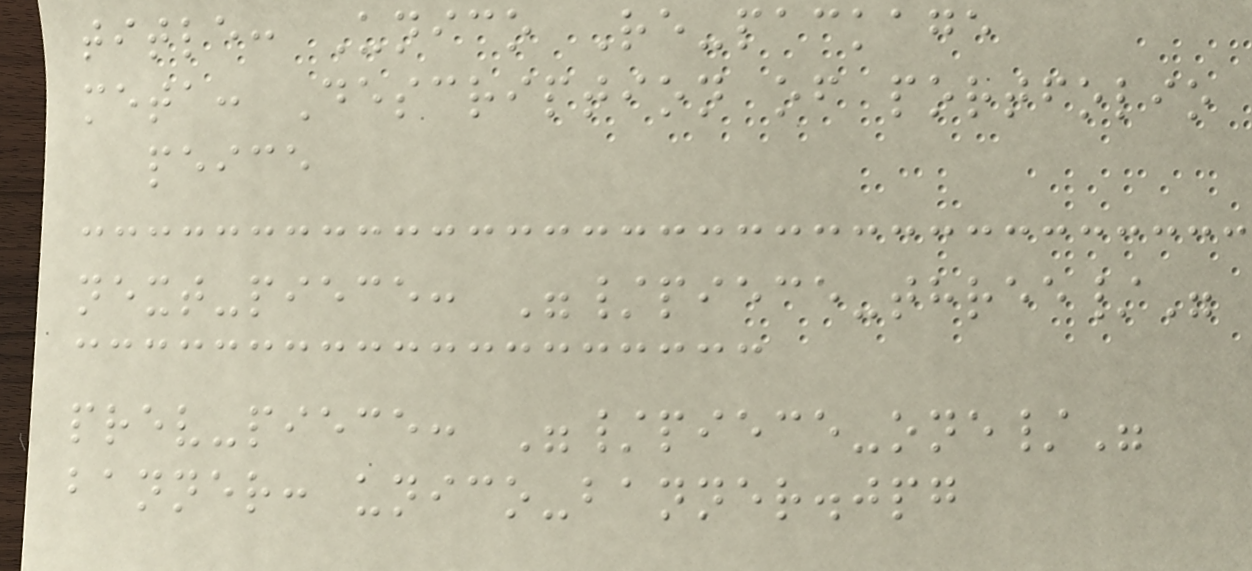title: Unico Re-package
meta: Description of portfolio
peice
next-piece: "/piece-three/"
prev-piece: "/piece-one/"
banner: unico-banner.jpg
